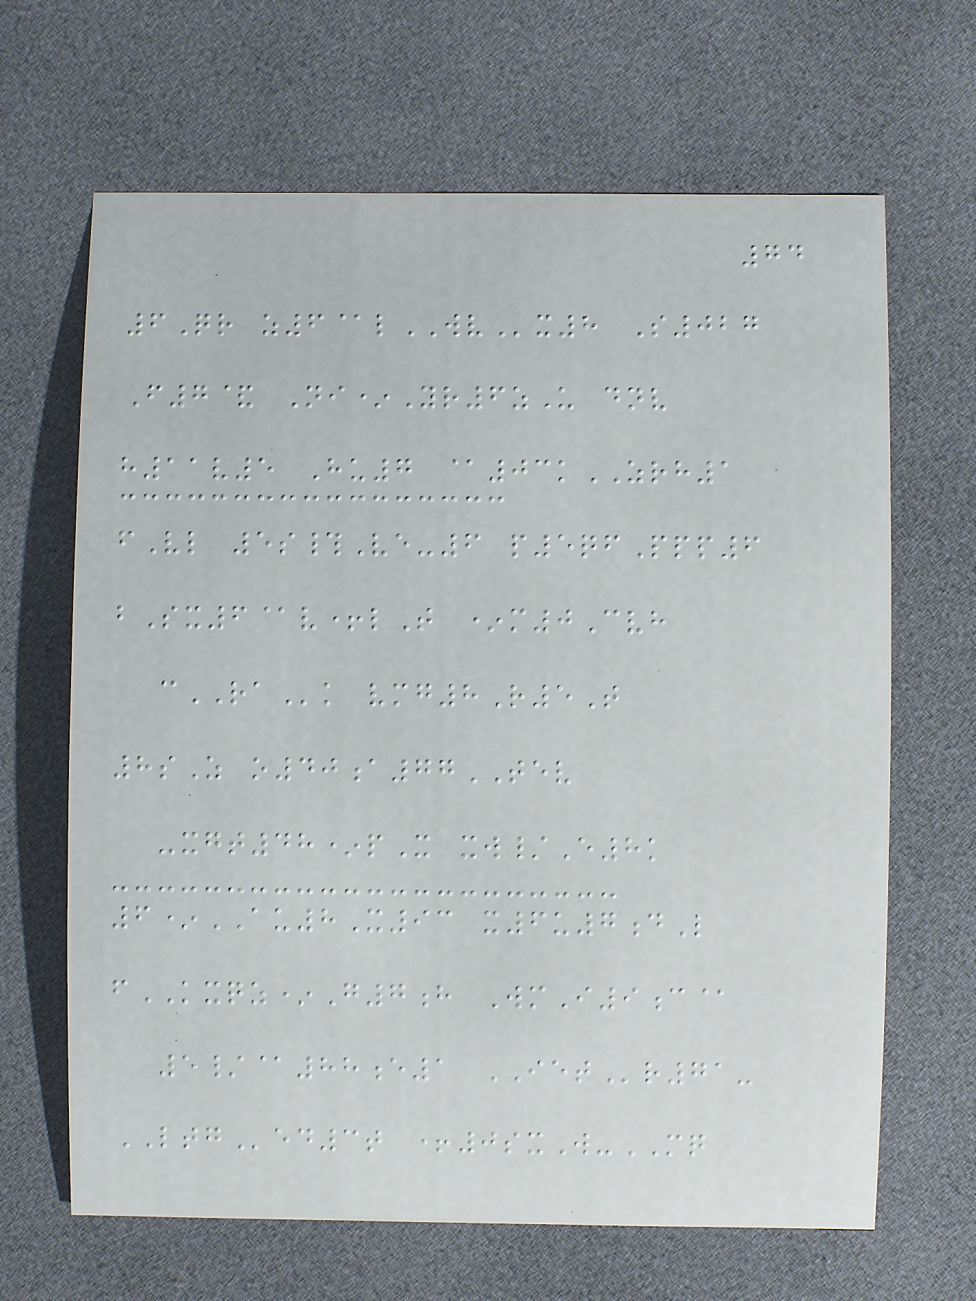74
6Qr z6@lWVx8 S027
F7& Ni*Yr6zU dnv
h11v5 Hu7 @03kZRH1
fVl 5s#Ve-6 p5qfPpp6
bSx6@v+lT *m0Cvh
cRAk vmg8R5T
8sZ o40a77TEV
-xgt48*pX xw/E8k
6*AU8X93 x6u7dL
fKXQZ*G7h WmI9c@
5/@88e1 IETr71-
LTGed3t +0sxW-MQ
